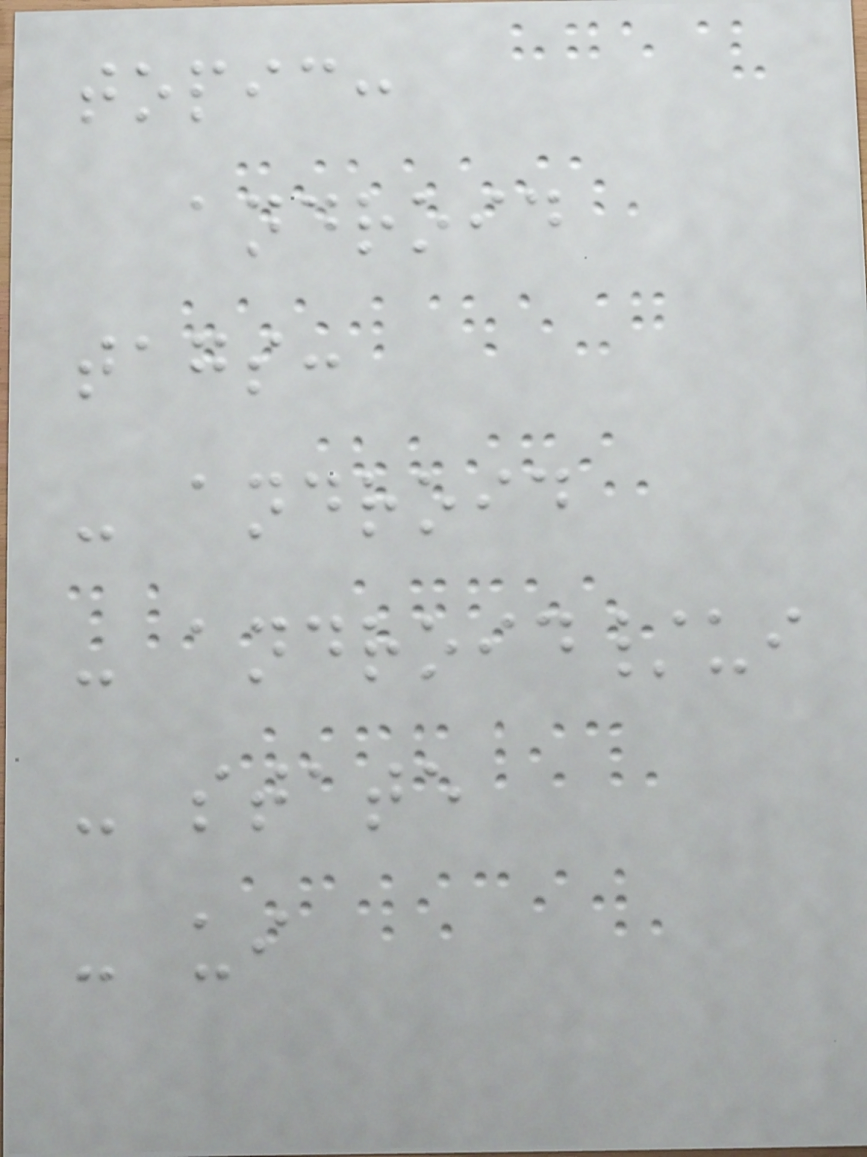topic:
android
tags:
- android
- android/ui
- state
- ui
